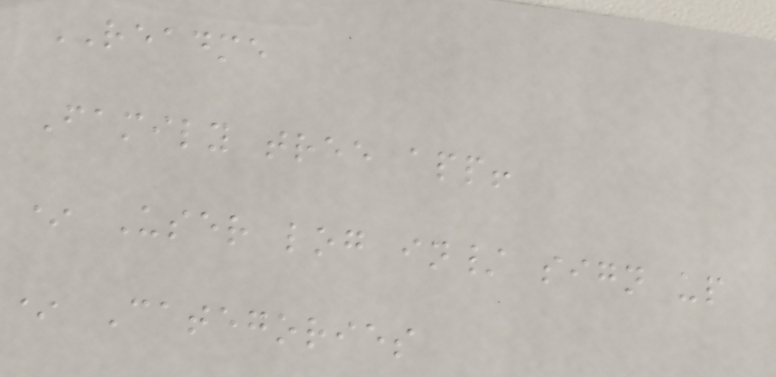README
Family tree app!
* User log in/ sign up
* Categories
